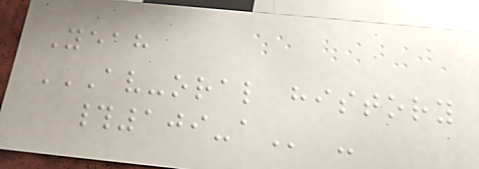Yeah
AV-ORAL HISTORY
#109-A -
